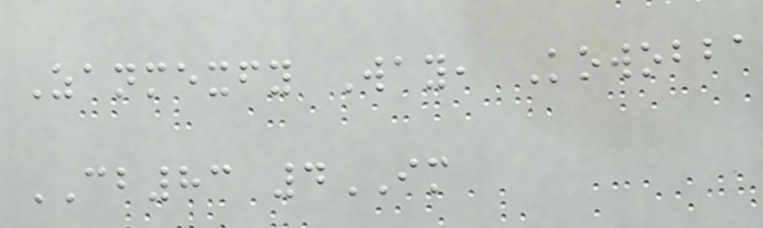Zanmexfy Way, Kowobba
CB83 4IM
